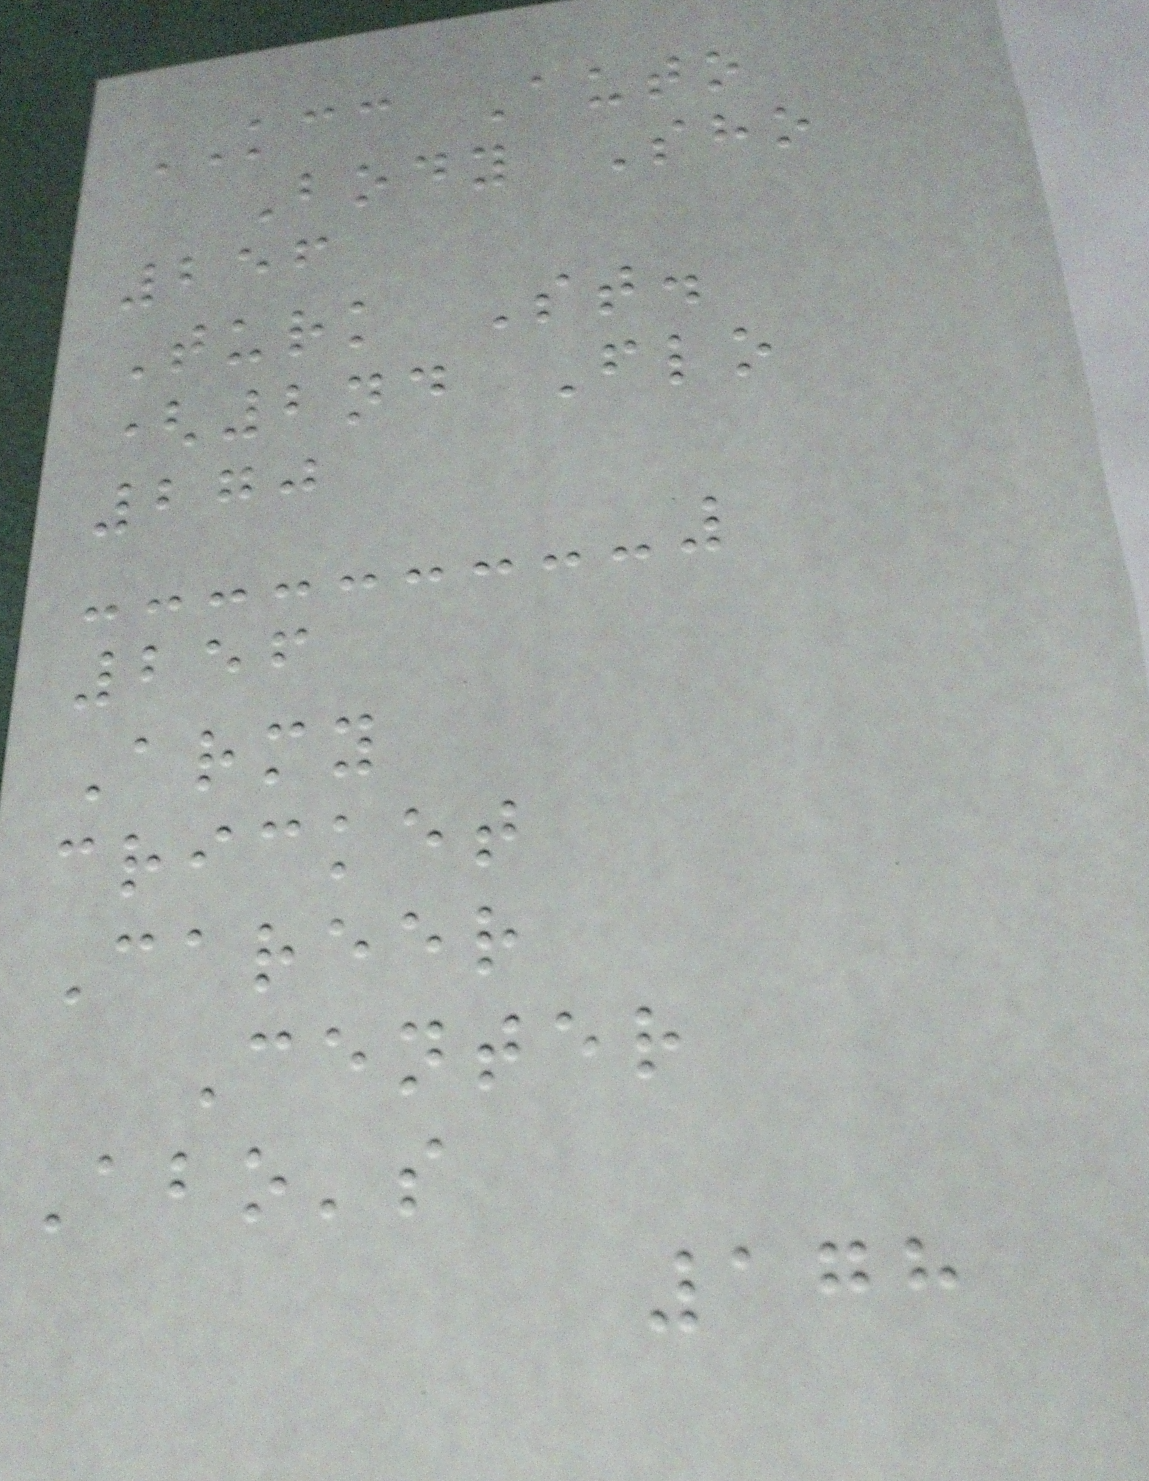KCC Auto
Body Sho
256
Turk St.
(2nd Flo
270
256
Army
cricket
Career
Center
Abo's
178
